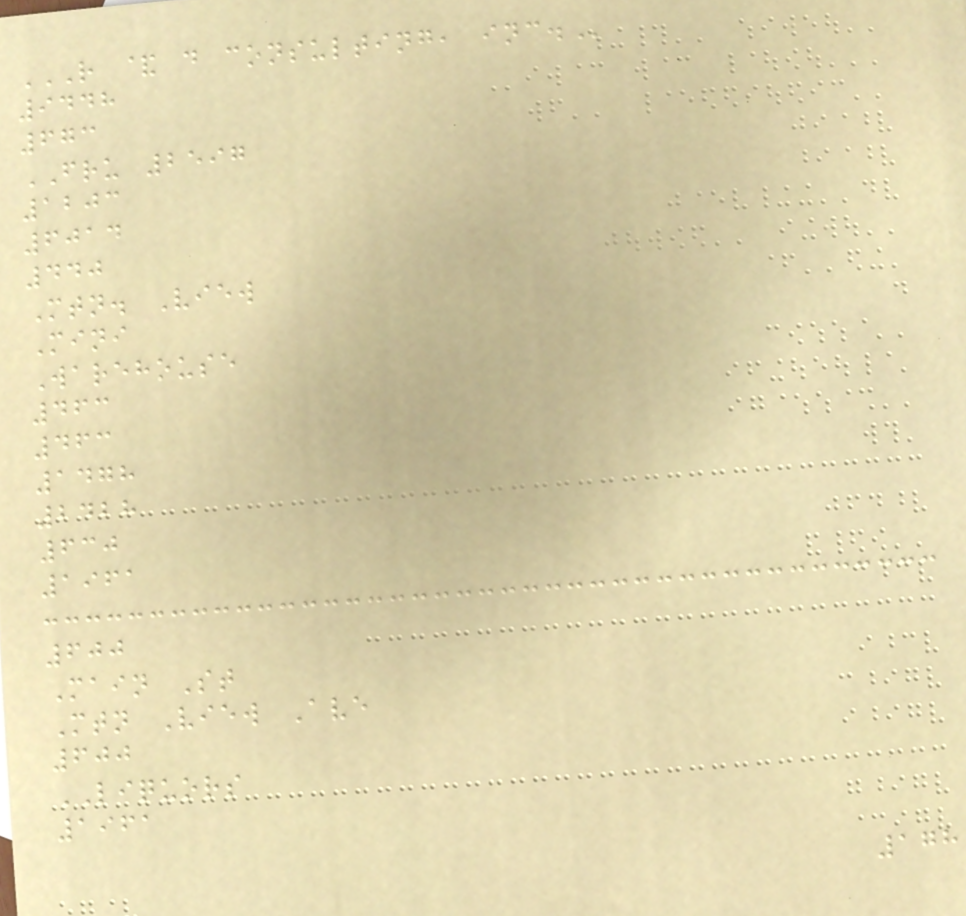R & D CONSULTING, INC.
9448
673
FRU 2597
1203
6014
440
Mtn. View
Mini
Warehouse
463
463
1478
2428
630
1961
600
Main St
Mtn View Ave
600
LIQUORS
1961
178
